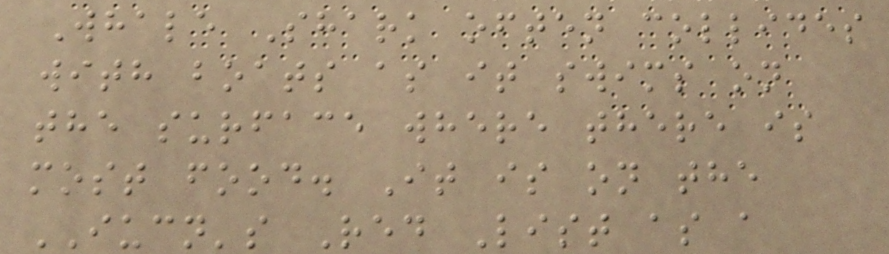Whale Shark often collides
with boats as it swims on
the surface where there is
most food. It is on the
IUCN's Red List as a
